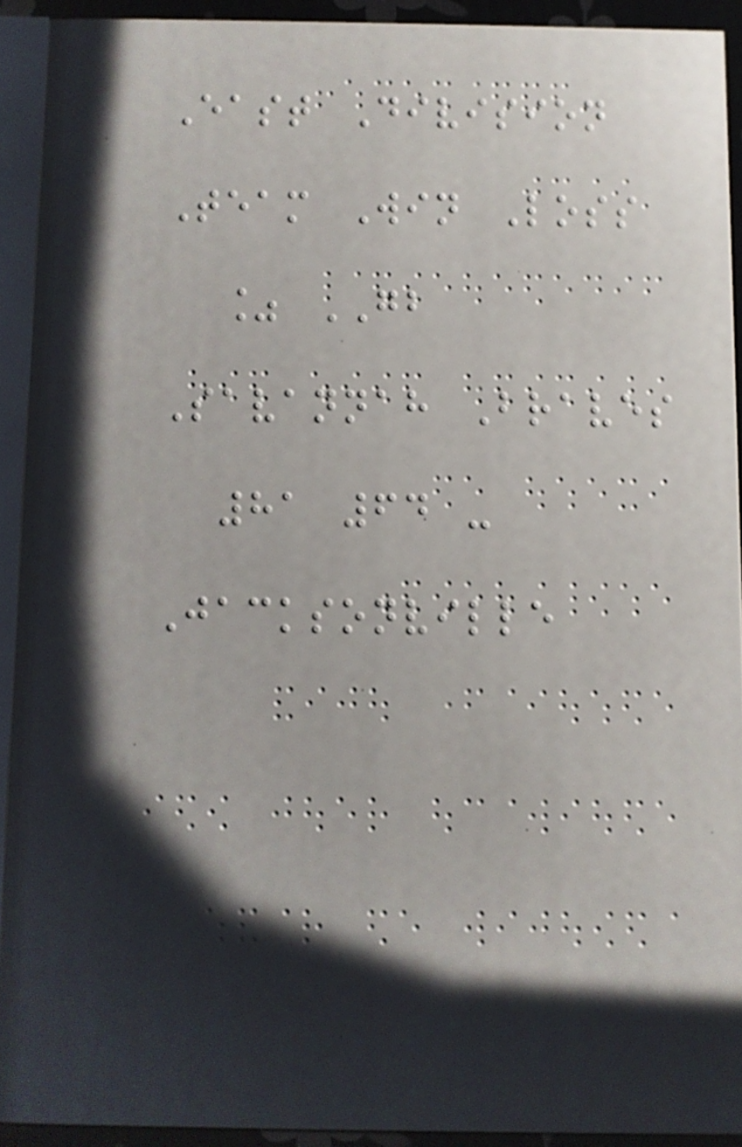East Division
Team Win Loss
% GB
Savannah Braves
81 64 -
Jacksonville
